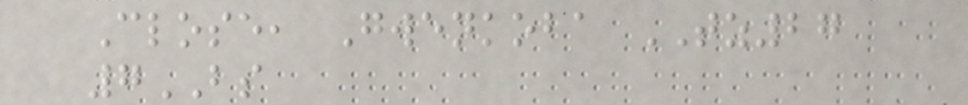Close, Gwenkoba TZ27
7BS
